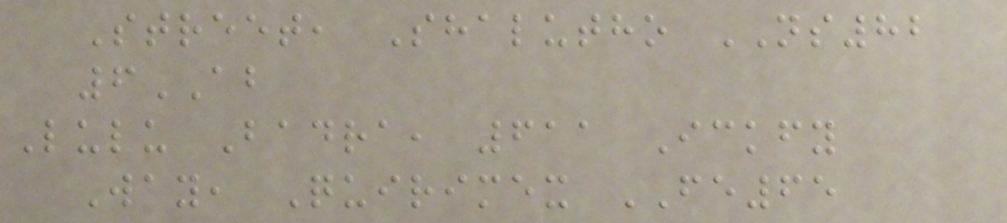Street, Shalutho NS82
6AB
Lulu Badra, 611 Ickfy
Way, Quirimex FE65
